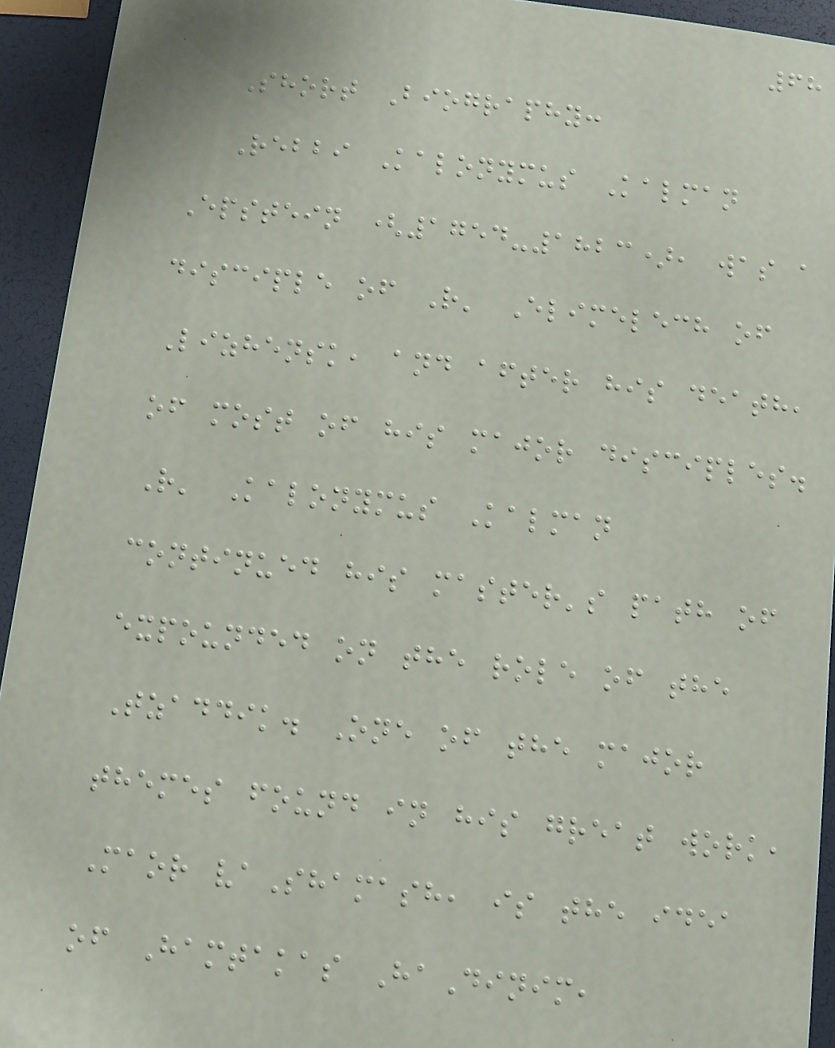68
Short Biography:
Rebbi Kalonymus Kalman
Epstein (1754-1823), was a
disciple of R' Elimelech of
Lizhensk, and after his death,
of most of his major disciples.
R' Kalonymus Kalman
continued his master's path of
expounded on the role of the
Tzaddik. One of the major
themes found in his great work,
Maor vaShamash, is the idea
of Hamtakas HaDinim,
